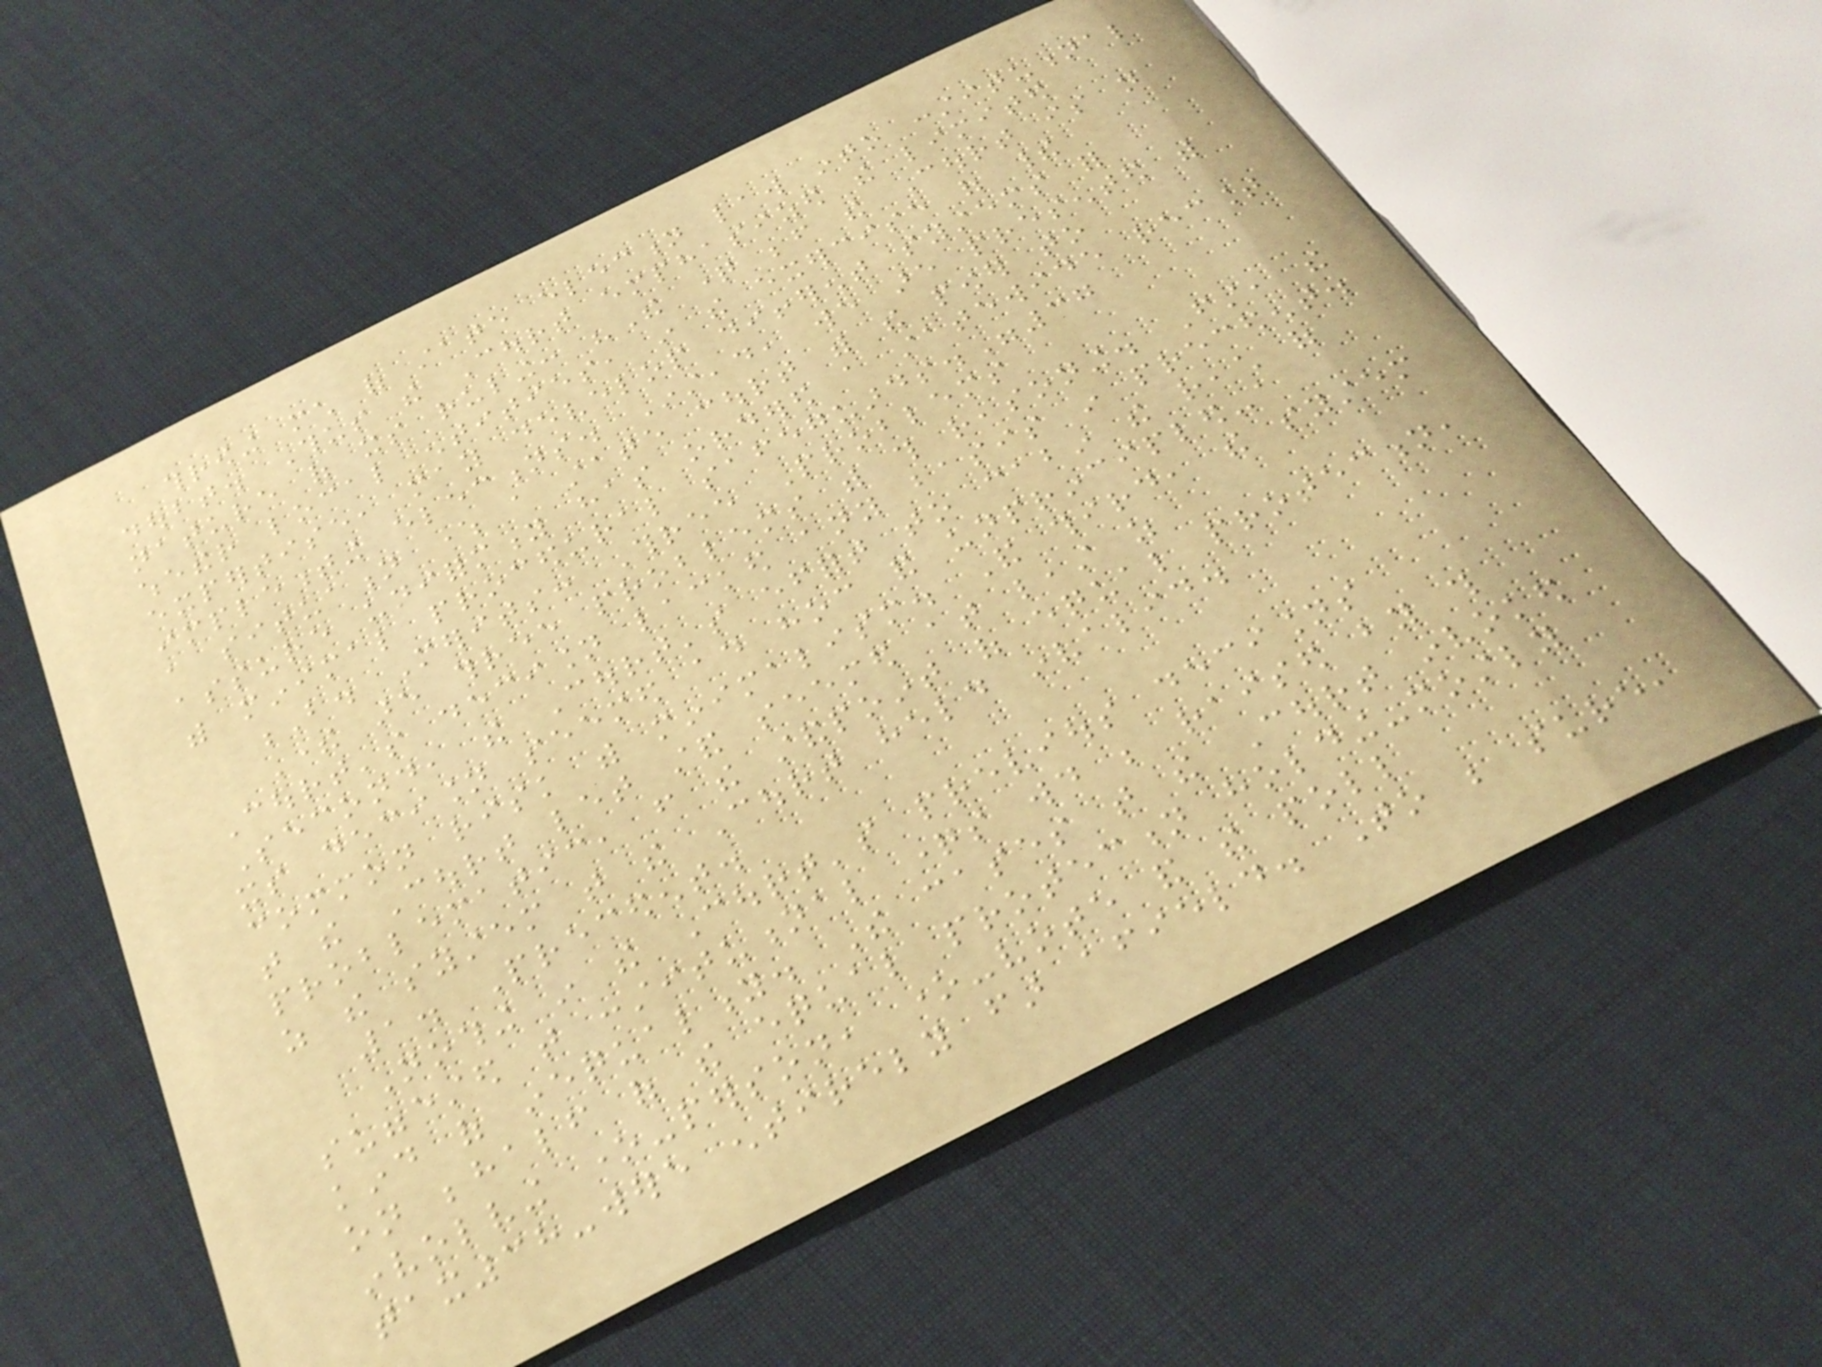throwing much of state election law into constitutional
doubt. Thus the Court emphasized the limited
nature of its ruling: "The question before the Court is not
whether local entities, in the exercise of their
expertise, may develop different systems for
implementing elections. Instead, we are presented with
a situation where a state court with the power to
assure uniformity has ordered a statewide recount
with minimal procedural safeguards."37
B. Merits: Three Problems
There are three problems with this reasoning. First, the
Court's decision lacked any basis in precedent.
Second, the Court's effort to cabin the reach of
its decision seemed ad hoc and unprincipled-a
common risk with minimalism. And third, the system
that the Court let stand seemed at least as
problematic, from the standpoint of equal protection,
as the system that the Court held invalid.
1. Precedent.
Nothing in the Court's previous decisions
suggested that constitutional questions would be raised by this
kind of inequality. The cases that the Court invoked
on behalf of the equal protection holding-mostly
involving one-person, one-vote and the poll
tax38-were entirely far afield. To be sure,
